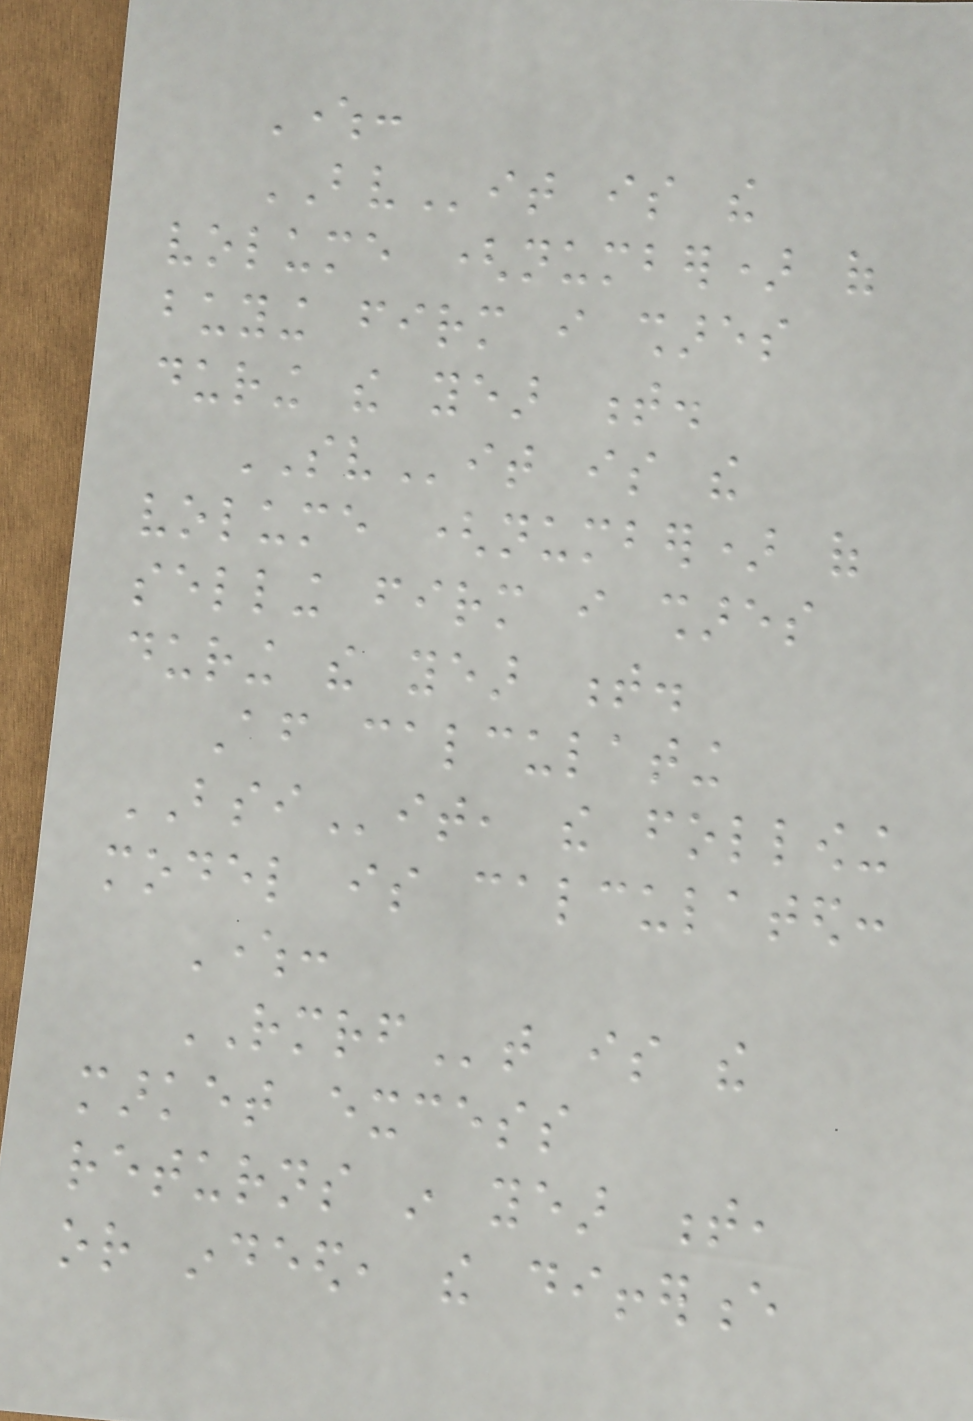Where:
BVit is the
volume (number) of
buying firm i shares
during the year t.
SVit is the
volume (number) of
selling firm i shares
during the year t.
After calculating
BSIit, the following
model is calculated:
Where:
RMRFt is the
market excess
returns in year t,
or indeed, the difference
